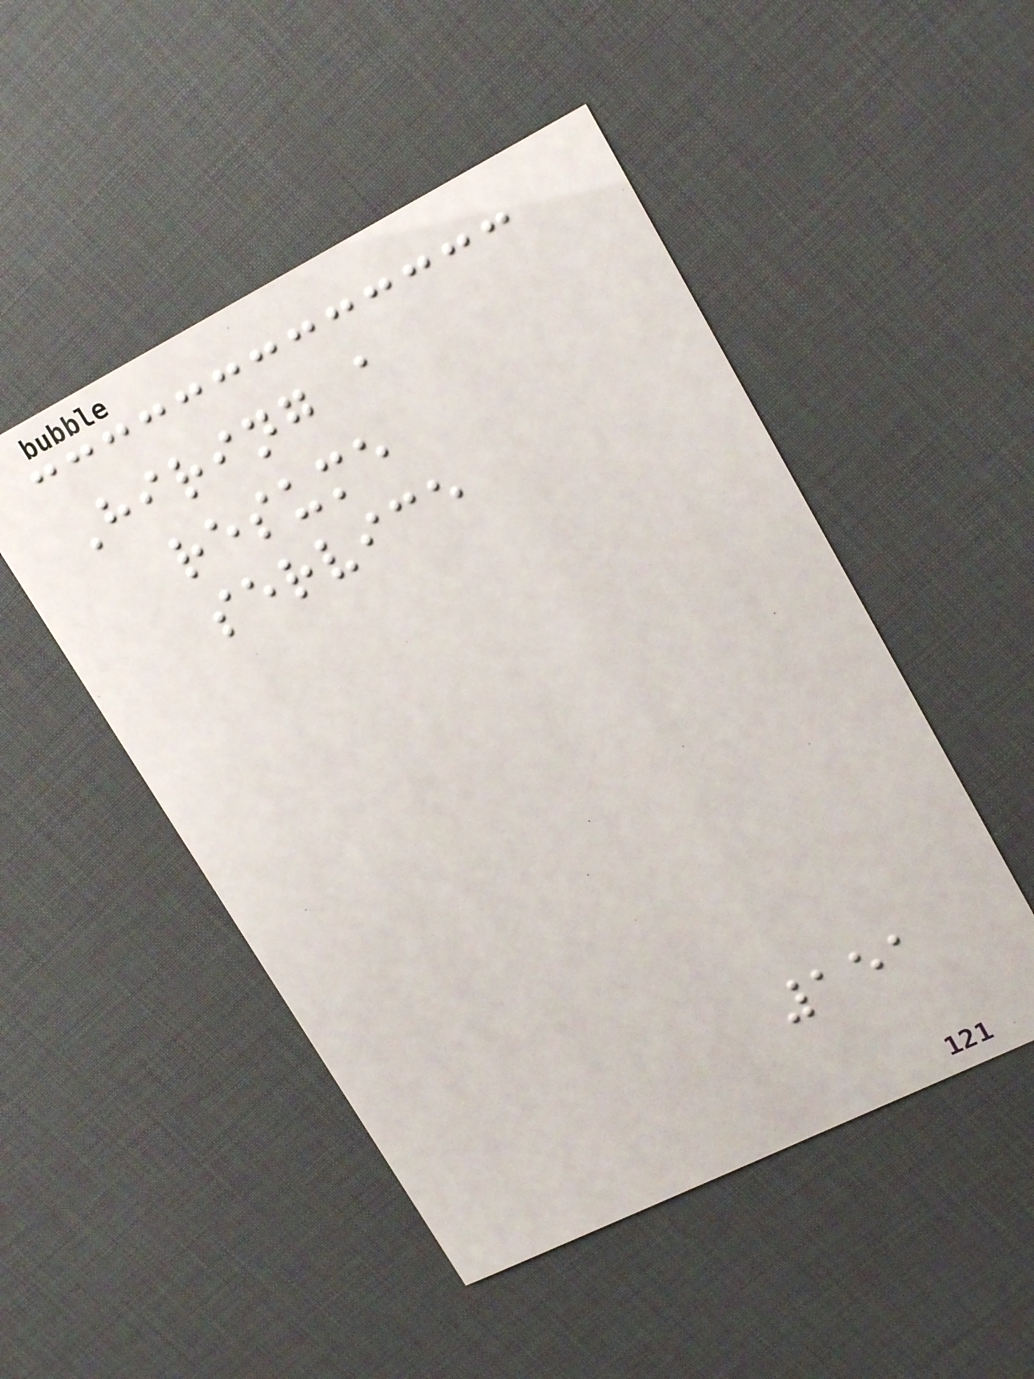Hiring a
resume
service
151
